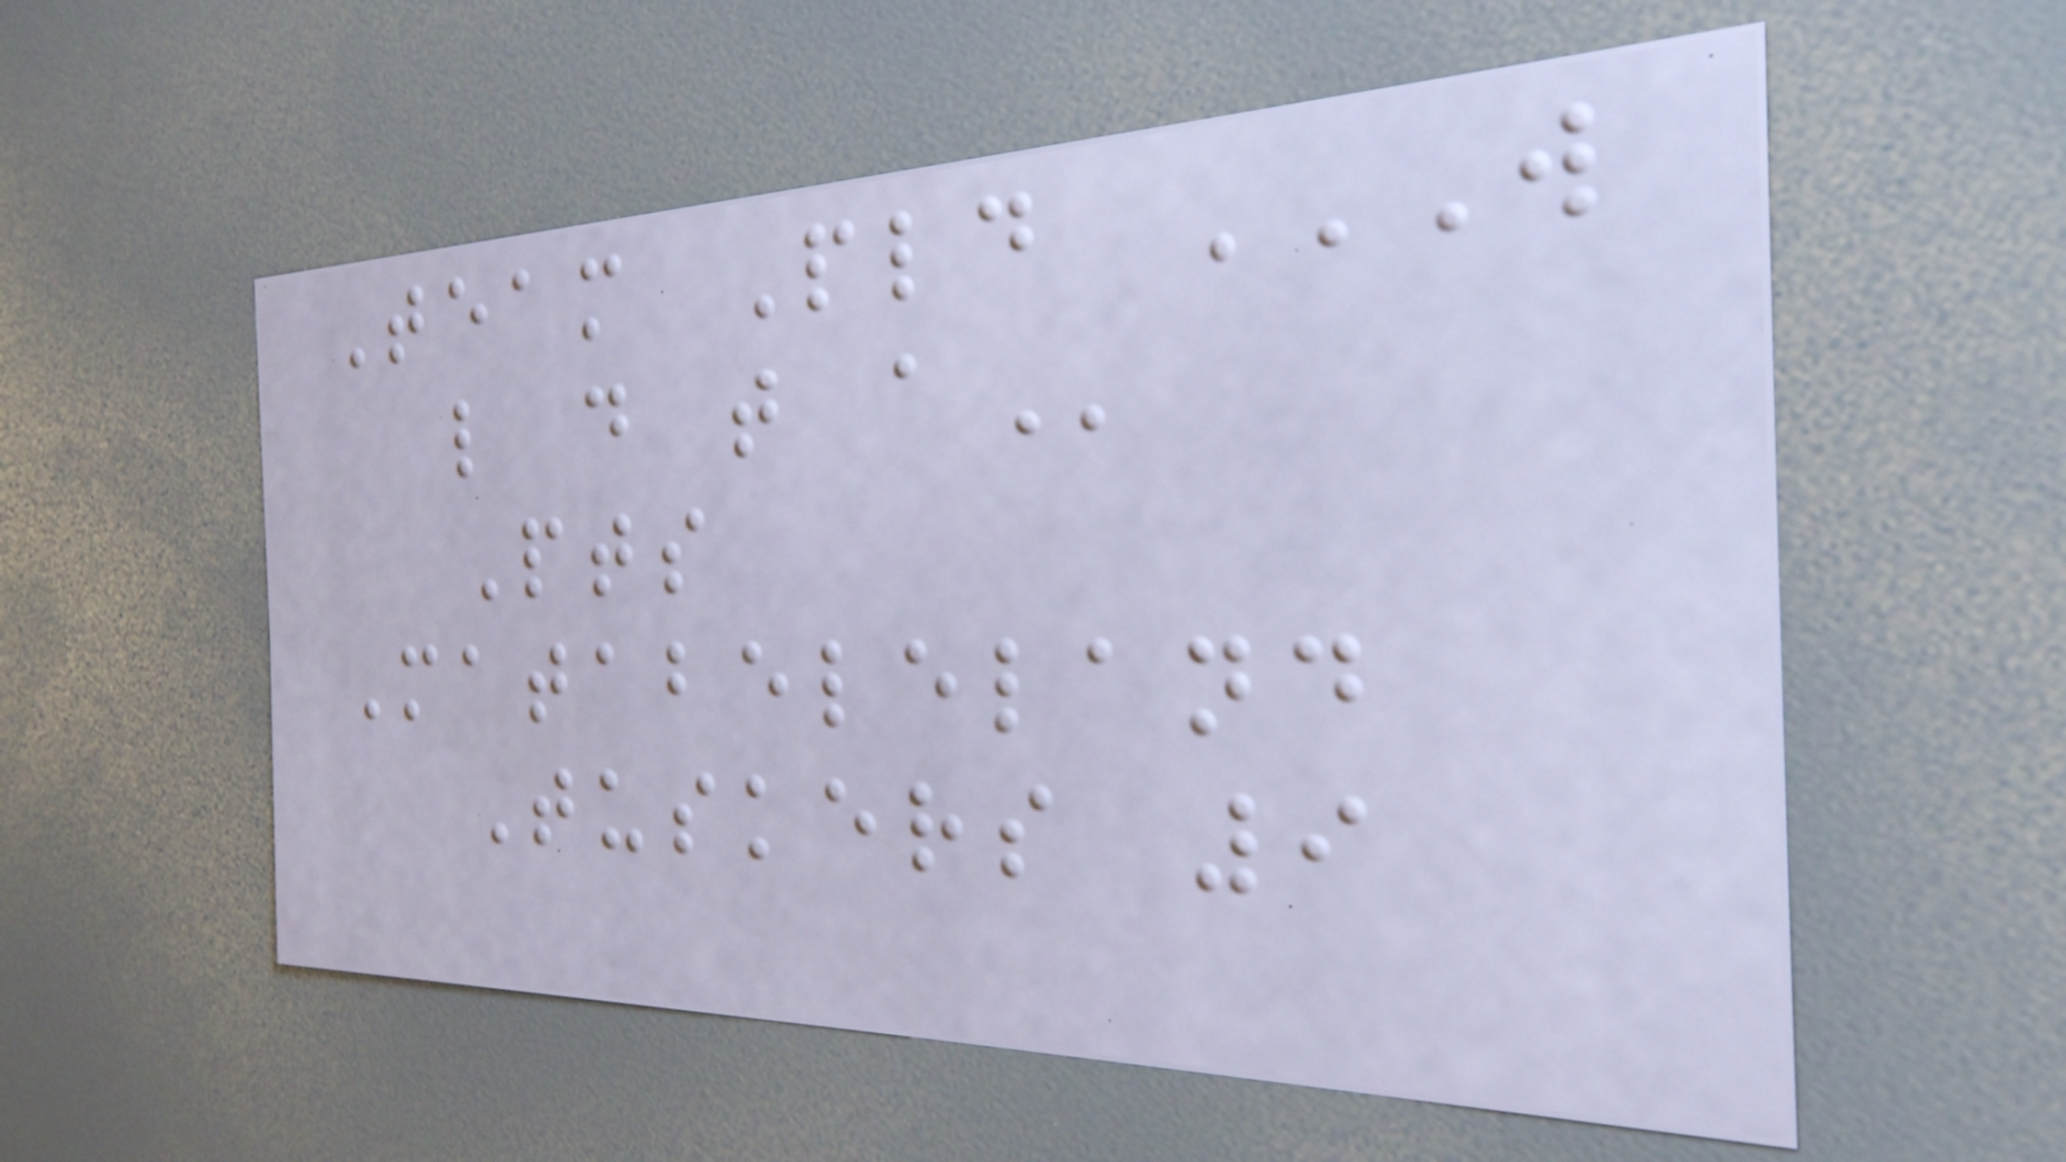Team Pld W
L D T A
Pts
Matabeleland
Tuskers 9
